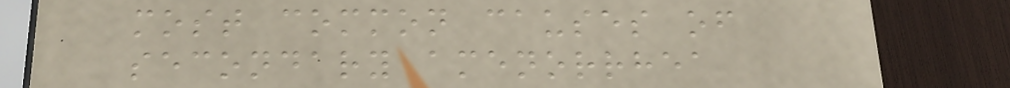most common causes of
secondary amenorrhea
